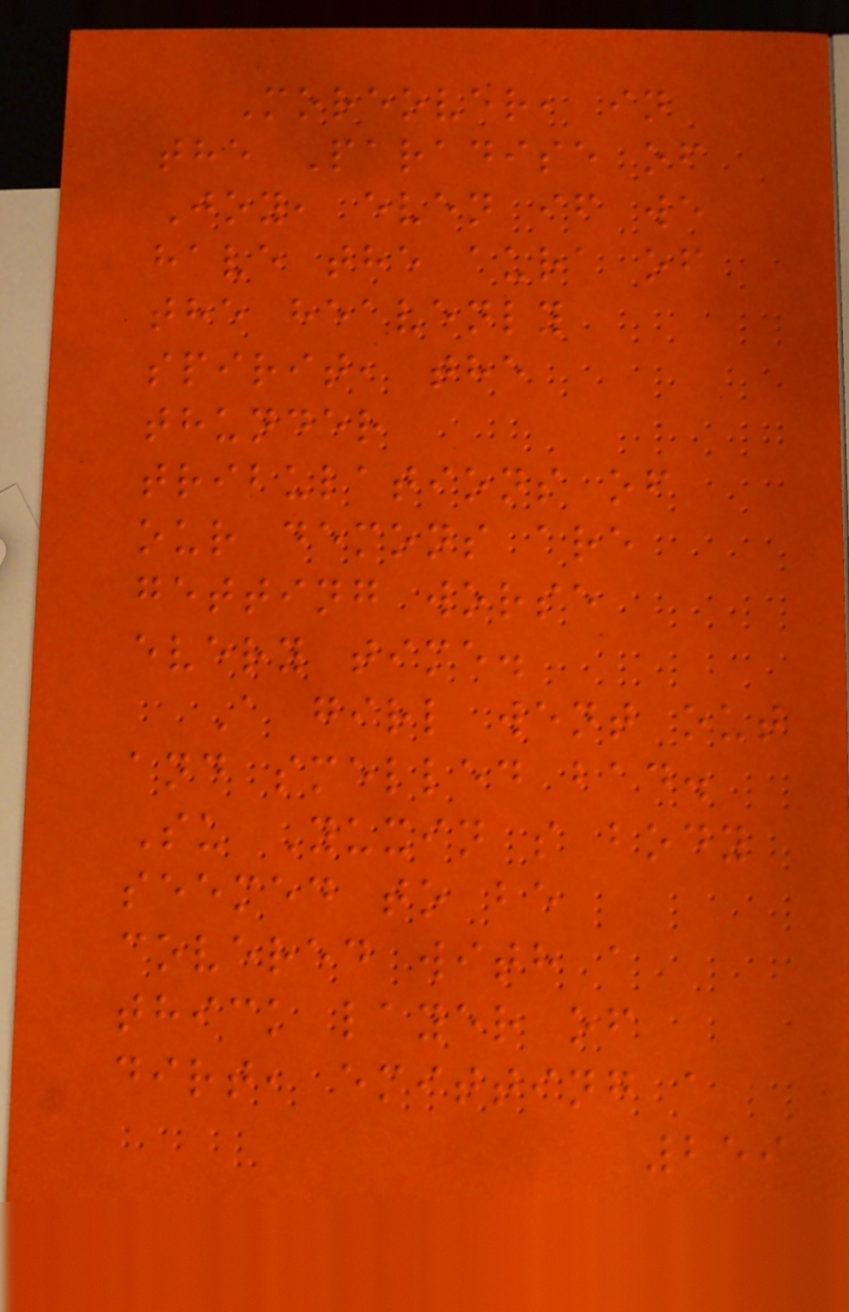Moreover, in
the Paradise of
Joy, even if we
have the aura of
the heavenly
spirit, the
thunder
tribulations of
our demons are
getting worse
every time.
A girl went out
and smelled bad.
Su Yuxin s body
seemed to be
covered with a
thick layer of
dirt, emitting a
259
